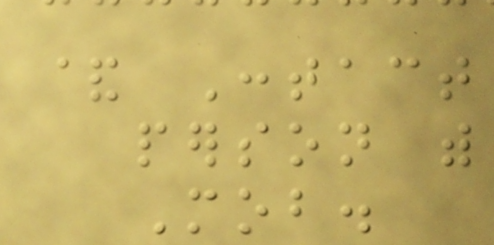& Contact
person with
Mob.
